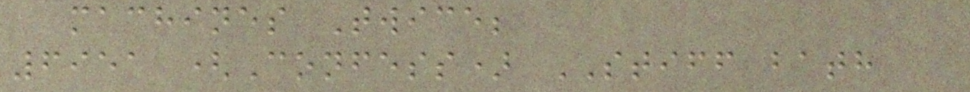machines Twice;
6951 (Confess) STIFF bath
